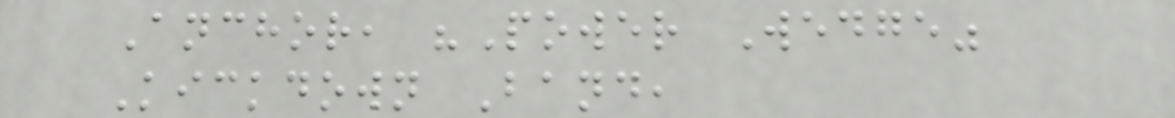Anchor, "Power Wedge"
Kickdown Band,
